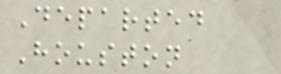Departed
Houston
